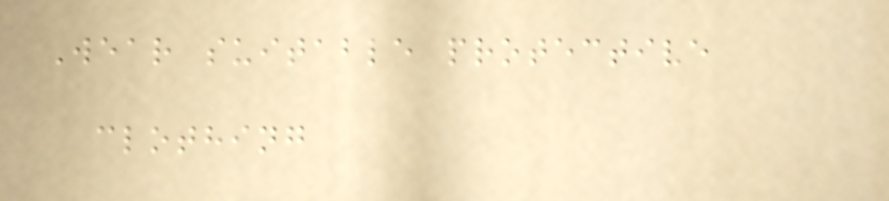Wear suitable protective
clothing
